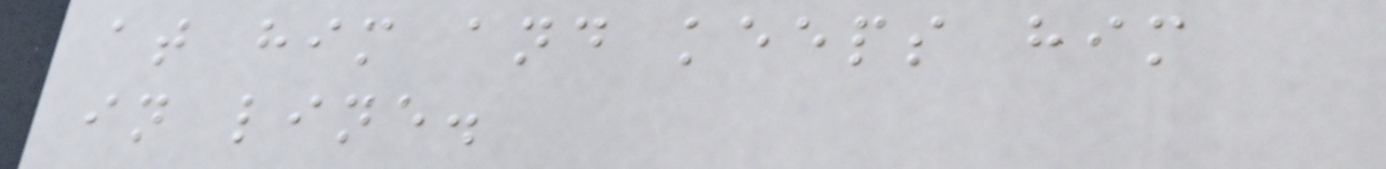at him and keeps him
in line.
